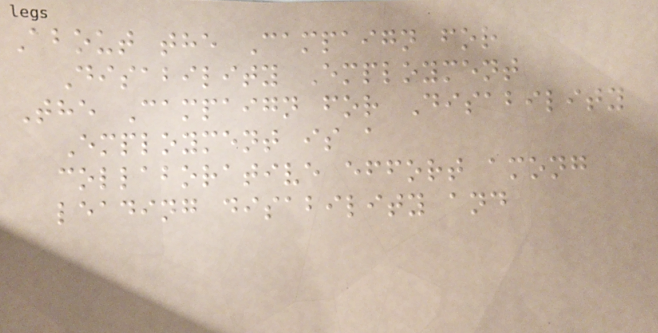About the Campaign for
Disability Employment
The Campaign for Disability
Employment is a
collaborative effort among
leading disability and
